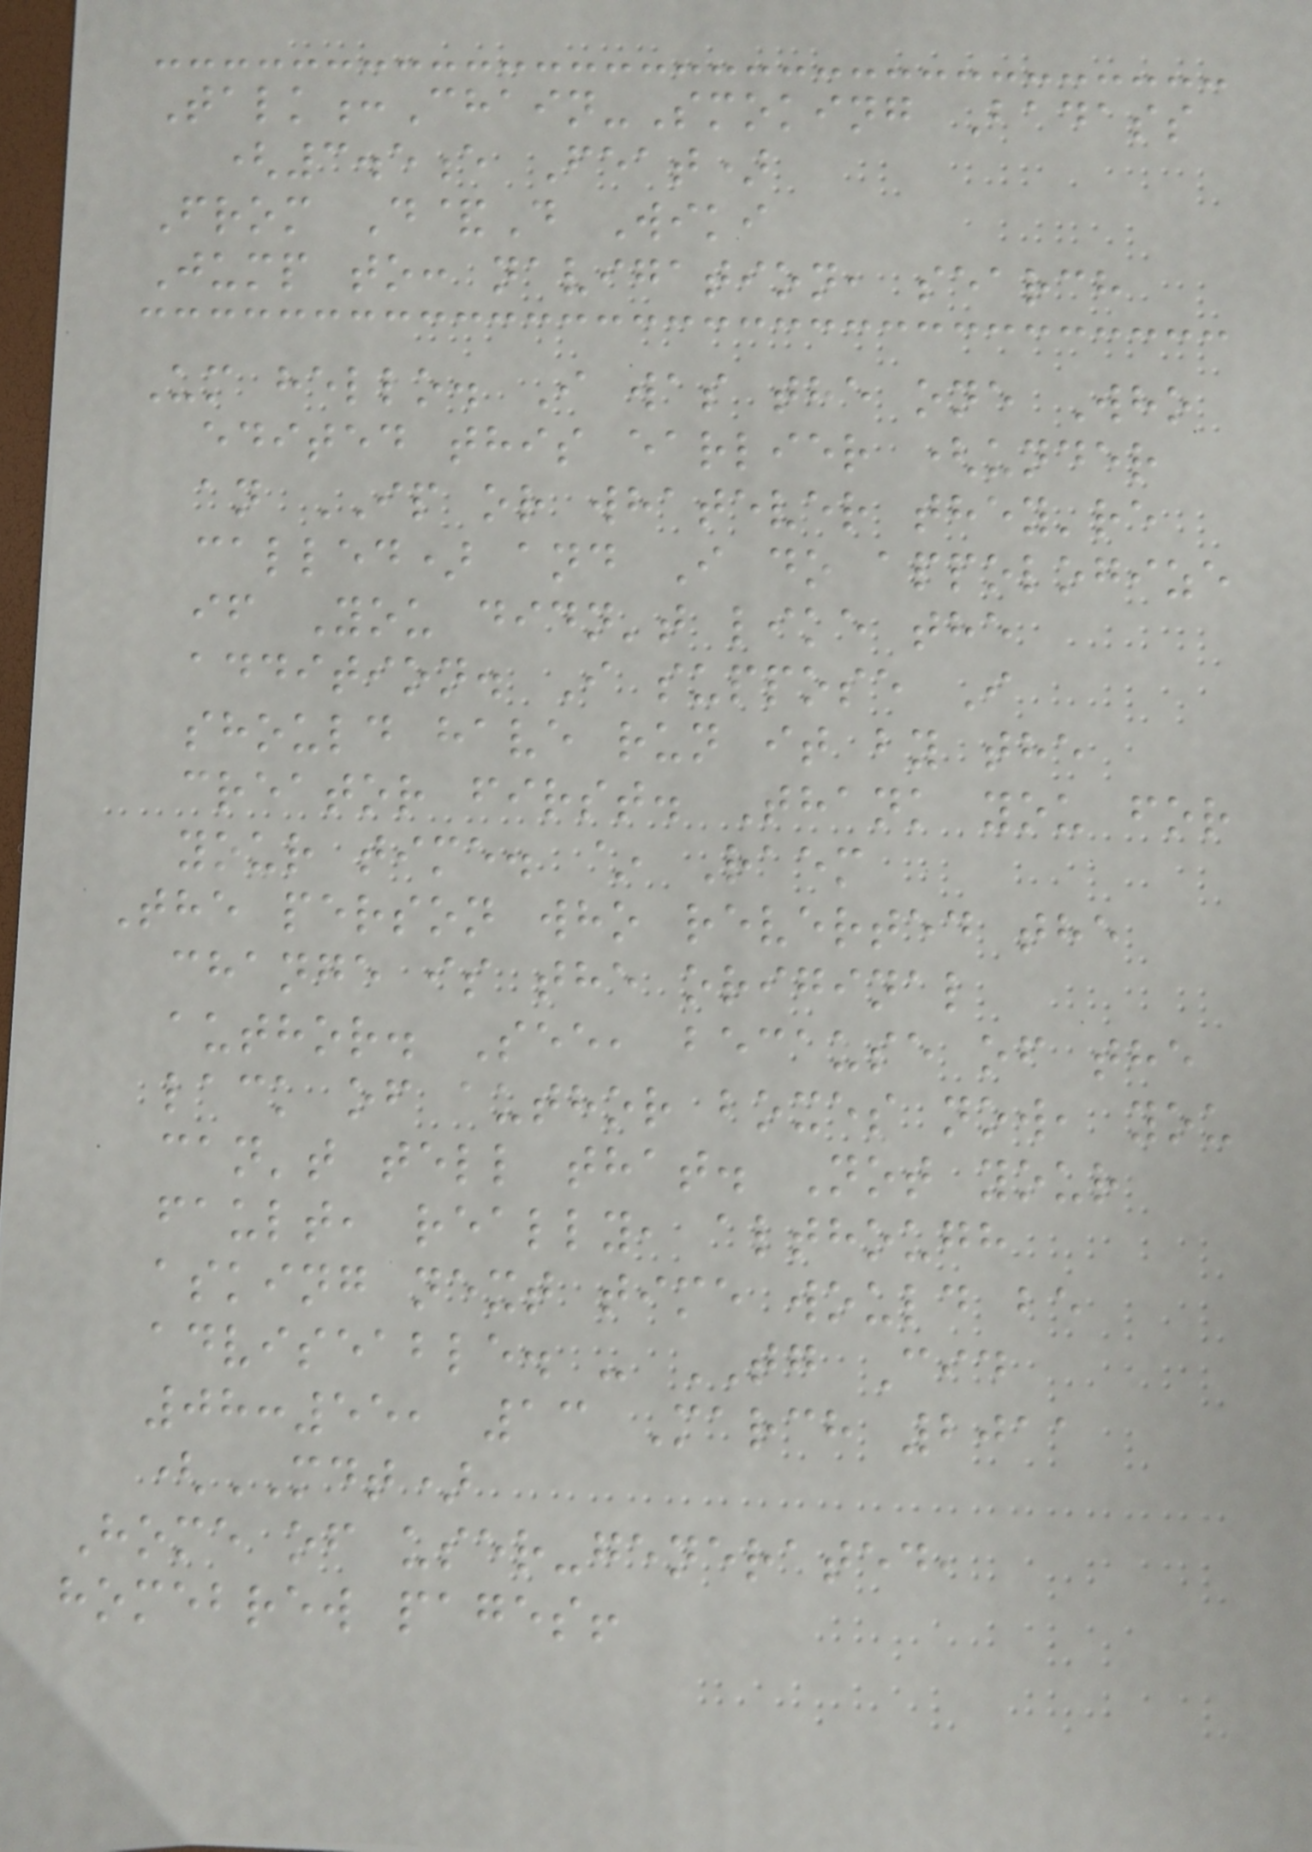Talk:Chain-Smoking Badass
(3.5e Feat)
From D&D Wiki
Jump to: navigation, search
Um hello. I was the one Who
edited this earlier (under
an IP or whatever they're
called) and I do appologize
if You didn't like the
addition. I suppose I
should have run it by the
creator first. Thank you for
your time. ~ Raem
The person who reverted the
change is the original
author. See, because of the
lack of author boxes now, you
can't tell that. Not your
fault, really, although
asking next time would be
adviseable. - TG Cid
08:55, 13 March 2011
(MDT)
Home of user-generated,
homebrew pages!
